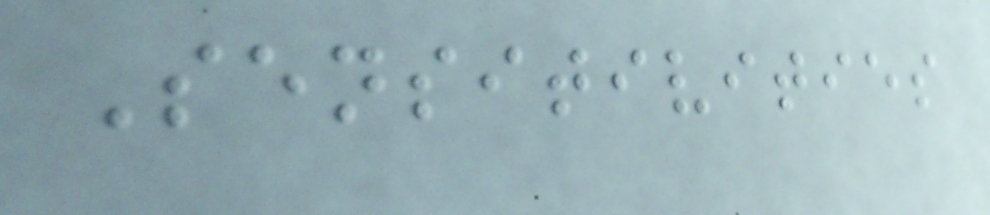Sensitivities
